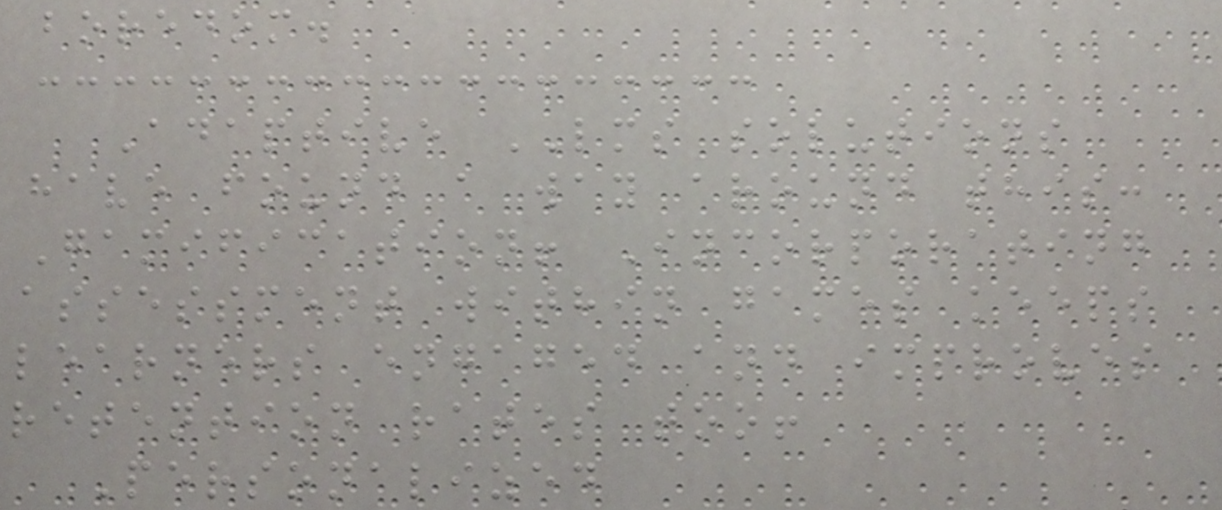boredom.
Adaptive LMS solutions
have found a way around this:
Gamification! Incorporating
assessment within games keeps
learners engaged and improves
retention rates too!
Personalized
